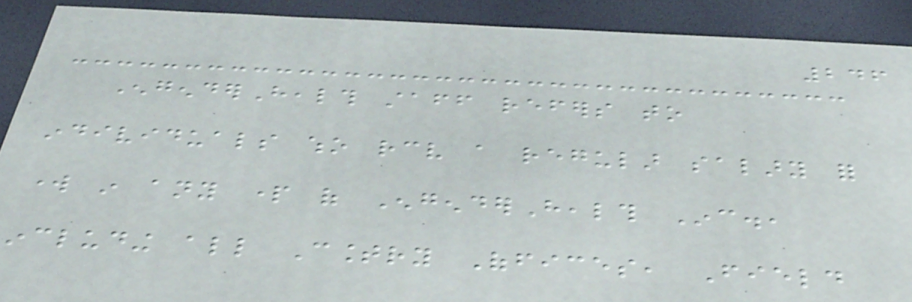246
EngenderHealth staff refers to
individuals who receive a regular salary for
work in any part of EngenderHealth Inc.,
including all Country Offices, Field
